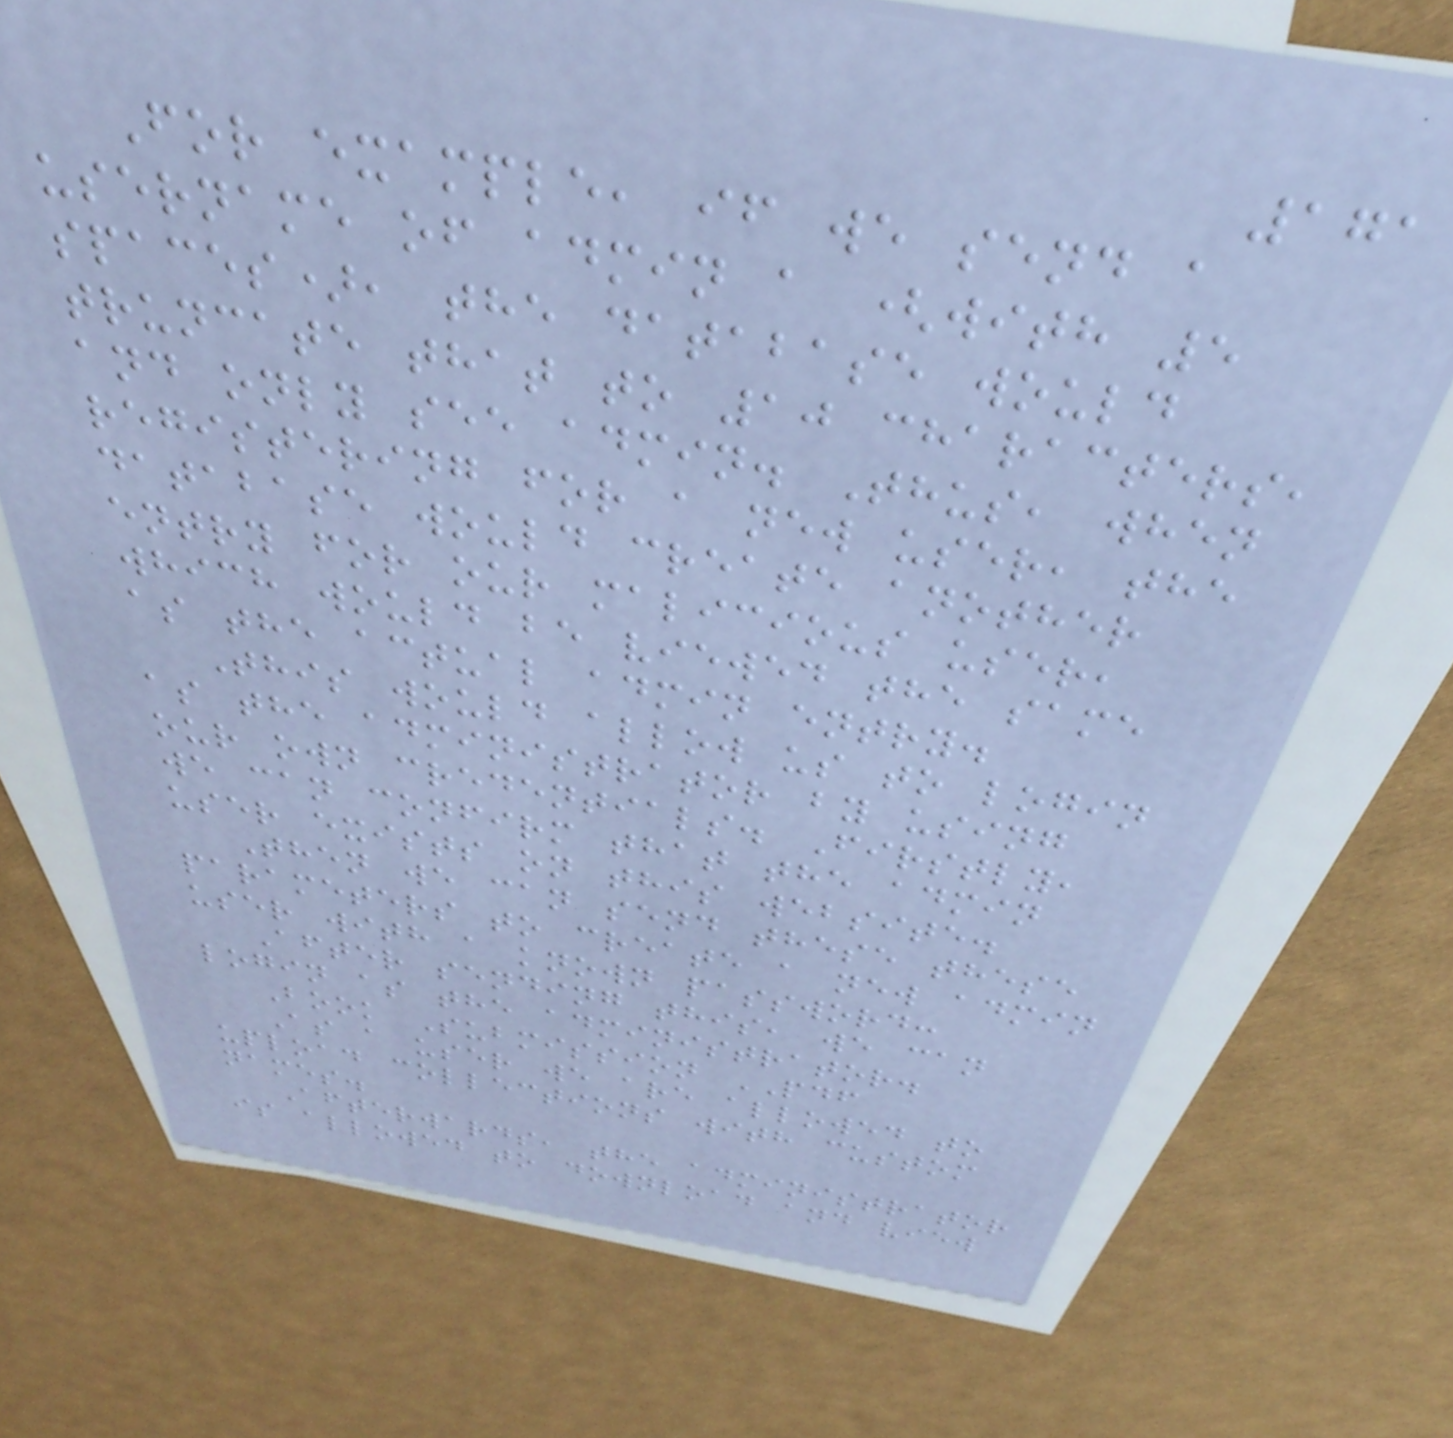171
For example, if we send a
username of admin a (with 5
spaces), the database would
truncate that to 10 characters,
and only see admin. Thus, when
registering for a new user, the
database would create another
entry for our malicious user,
which would be viewed the same
as the actual admin entry.
This would allow us to login
as the administrator by using
our own credentials. Firstly,
we can confirm that the admin
user exists on this website.
Then we can send these these
parameters to create a new admin
user with a known password:
After sending this, we can
login as the administrator.
Book Submission PDF
As a user we are allowed to
upload collections with custom
names.
Afterwards, the administrator
is allowed to download and view
